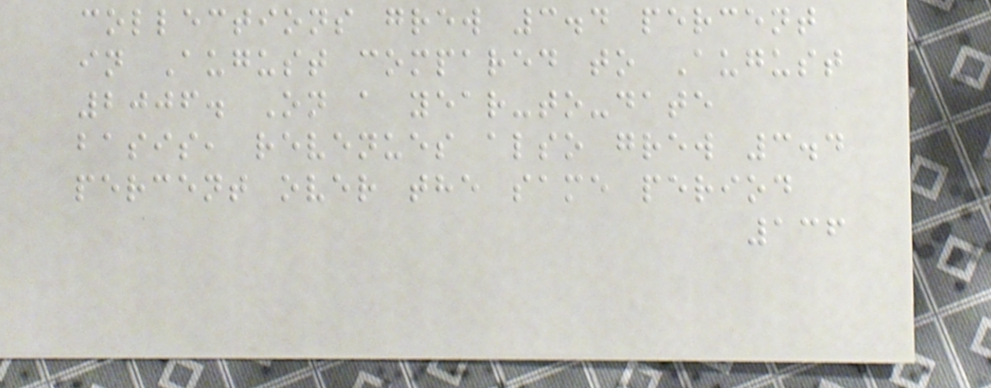collections grew 3.4 percent
in August compared to August
2006. On a year-to-date
basis, revenues also grew 3.4
percent over the same period
136
